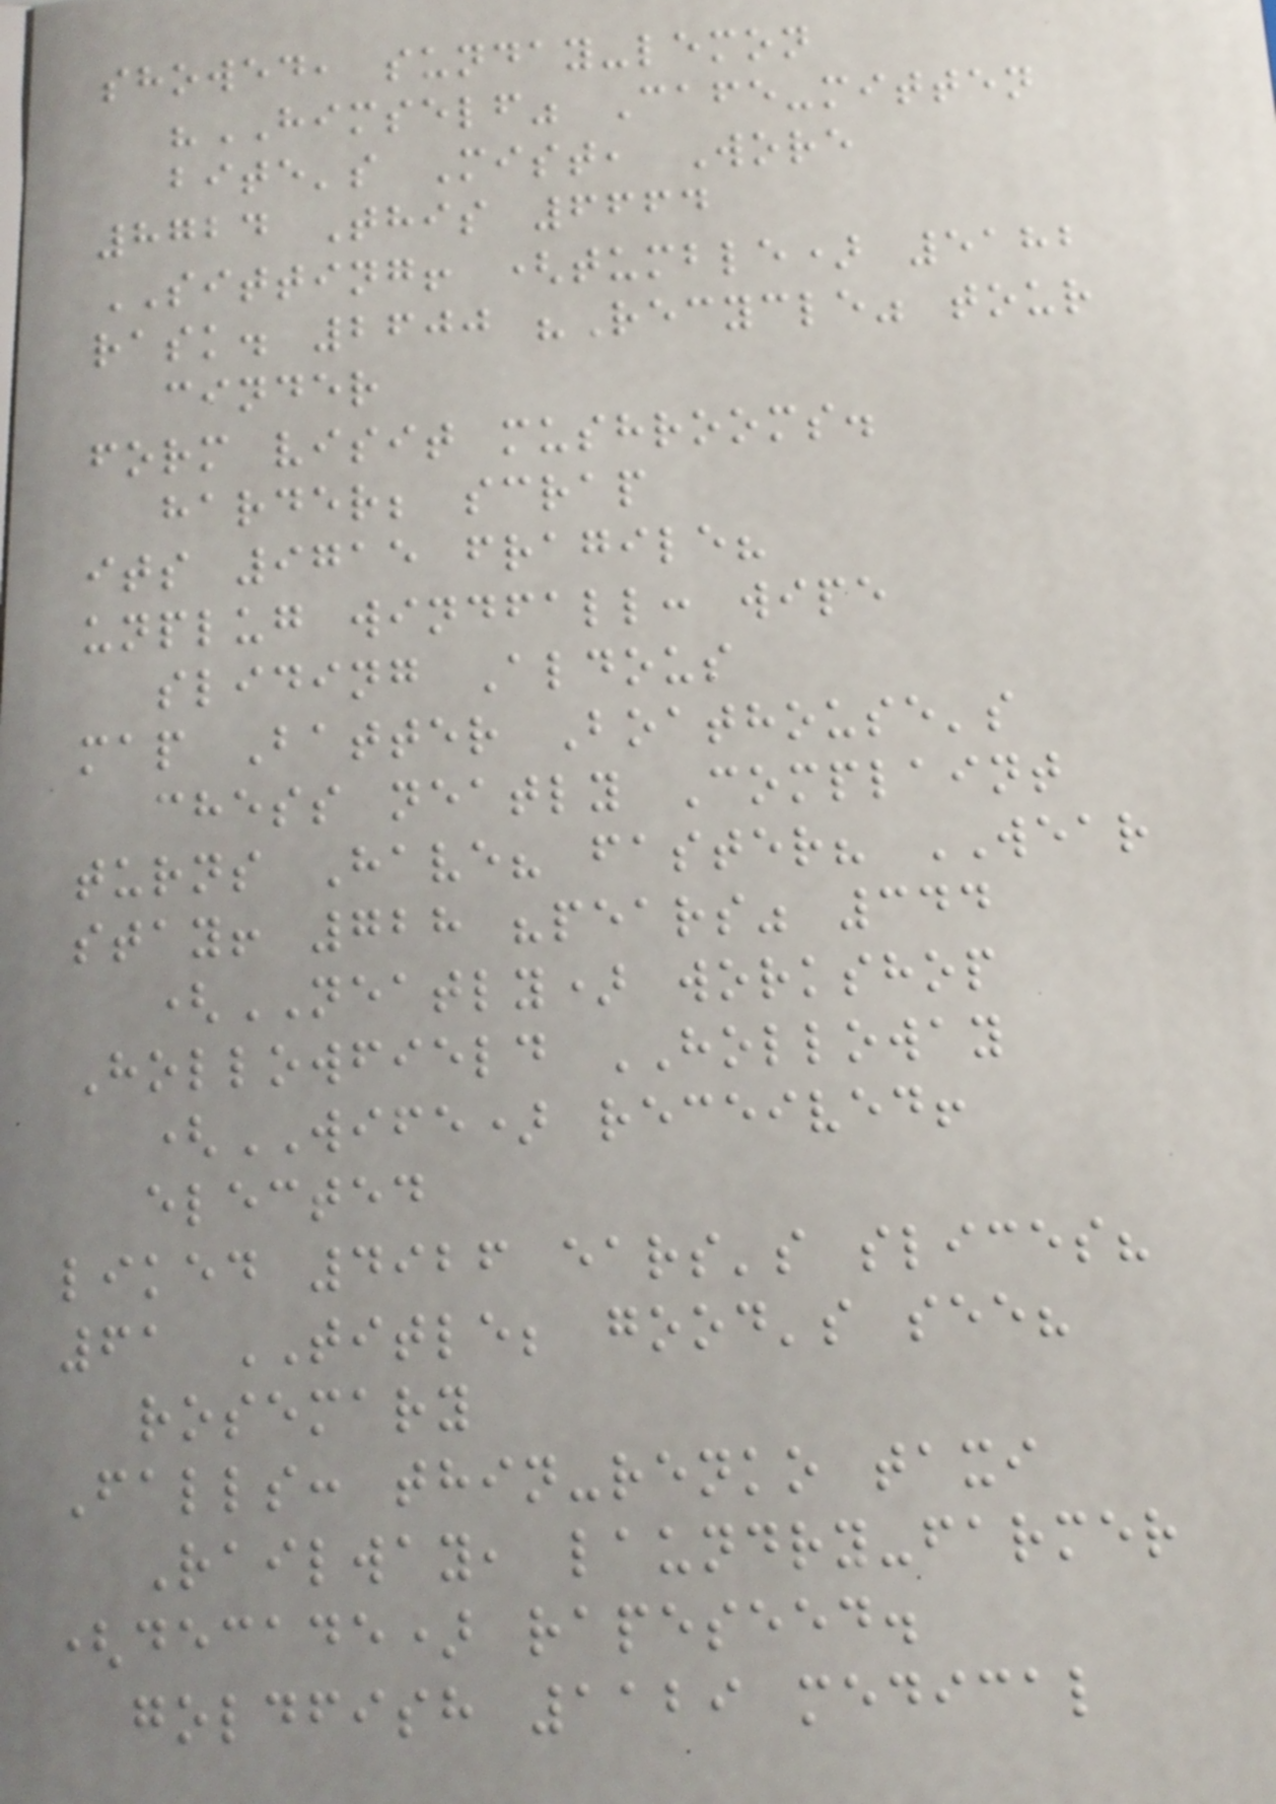showed, sunday-lemon
"HIMSELF" Cafe-mitten
bite's Mist, Wore
8724 This 6664
SITTING! (tumble) 5182
rask. 2600 "Recycle" tour
cinder
form visit mushrooms.
harder; scrap
its 9715 fragile?
unplug windfall: wipe
sliding Aldous
map Batter Boathouse's
chess neatly Complaint
turns Have? faster? WEAR
stay! 728 "pears" 344
(NEATLY) workshop
Hollowfield HOLLOWAY
(WIFE) received!
elected
liked 4926 ears's slices?
61 TITLE; good's see?
rosemary
Falls: thin-renko taxi
Railway, laundry-farmer
(decade) rapeseed.
goldfish 1129 medical
